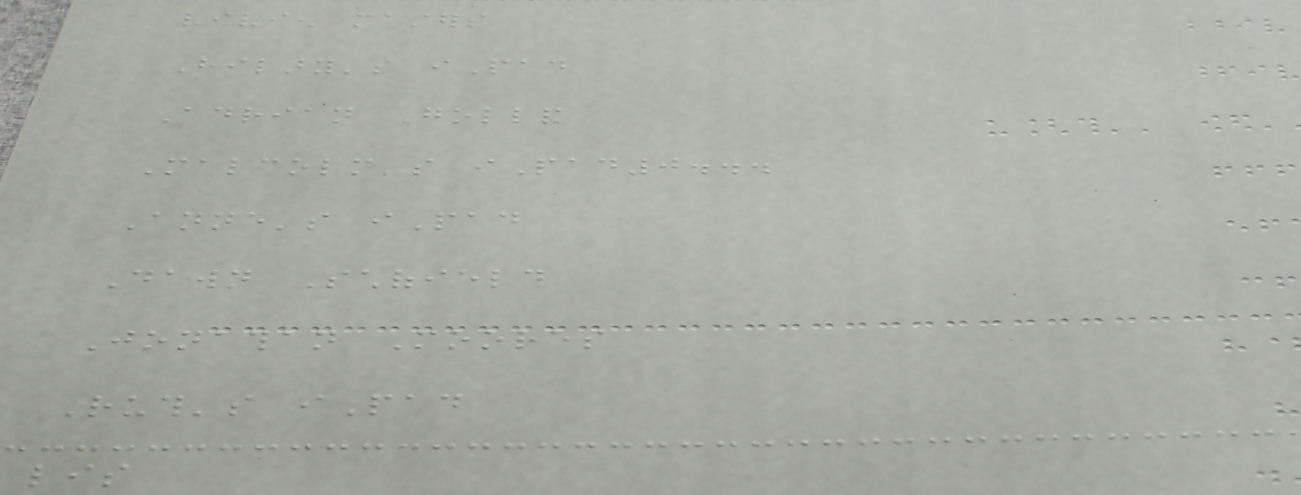vivien masters
Hilary's iPad
Adrian Golland
Malcolm's iPad0...
Anne's iPad
Dawn Schofield
Jonathan Moores
Ruth's iPad
lis
